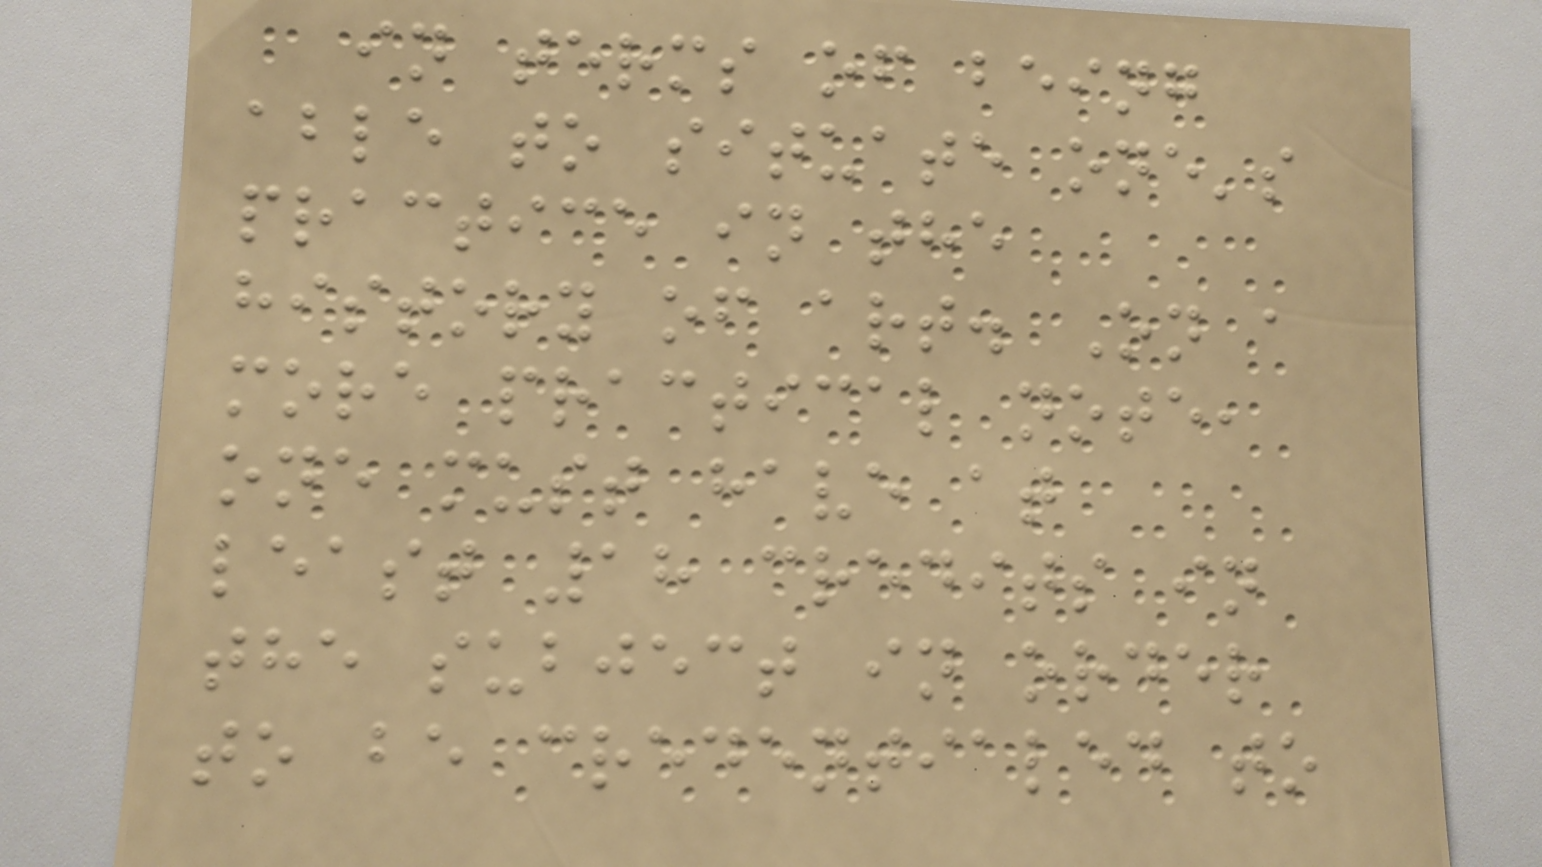in terms of being
able to situate one's
practice in the
history of art. On a
more practical note,
one must have at
least 18 credits in
the subject in order
to be credentialed to
